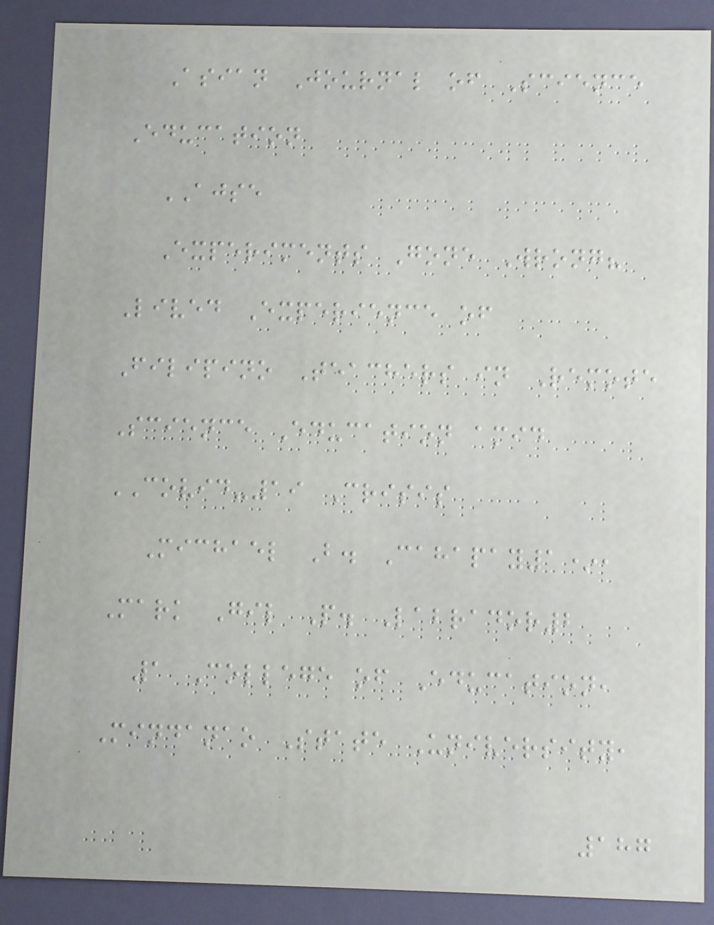Asian Journal of Science
Education
AJSE
Experiments Gone Wrong?
Lived Experience of
Filipino Teachers in Remote
Science Education amid
COVID-19 Crisis
Michael B. Cahapay1*,
Mark Gil P. Labrador2
1 College of Education,
Mindanao State University,
187
